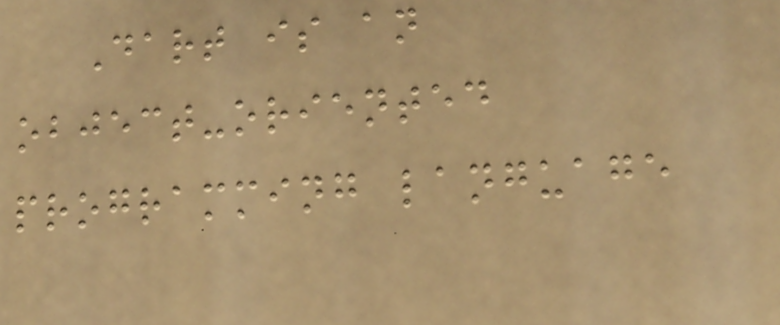Dart is an
object-oriented
programming language
